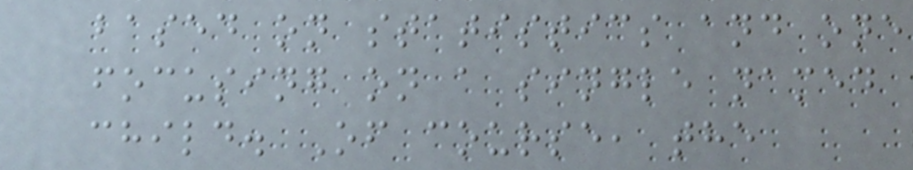based on statistics and one
focusing on a single named
child. Of course, the
